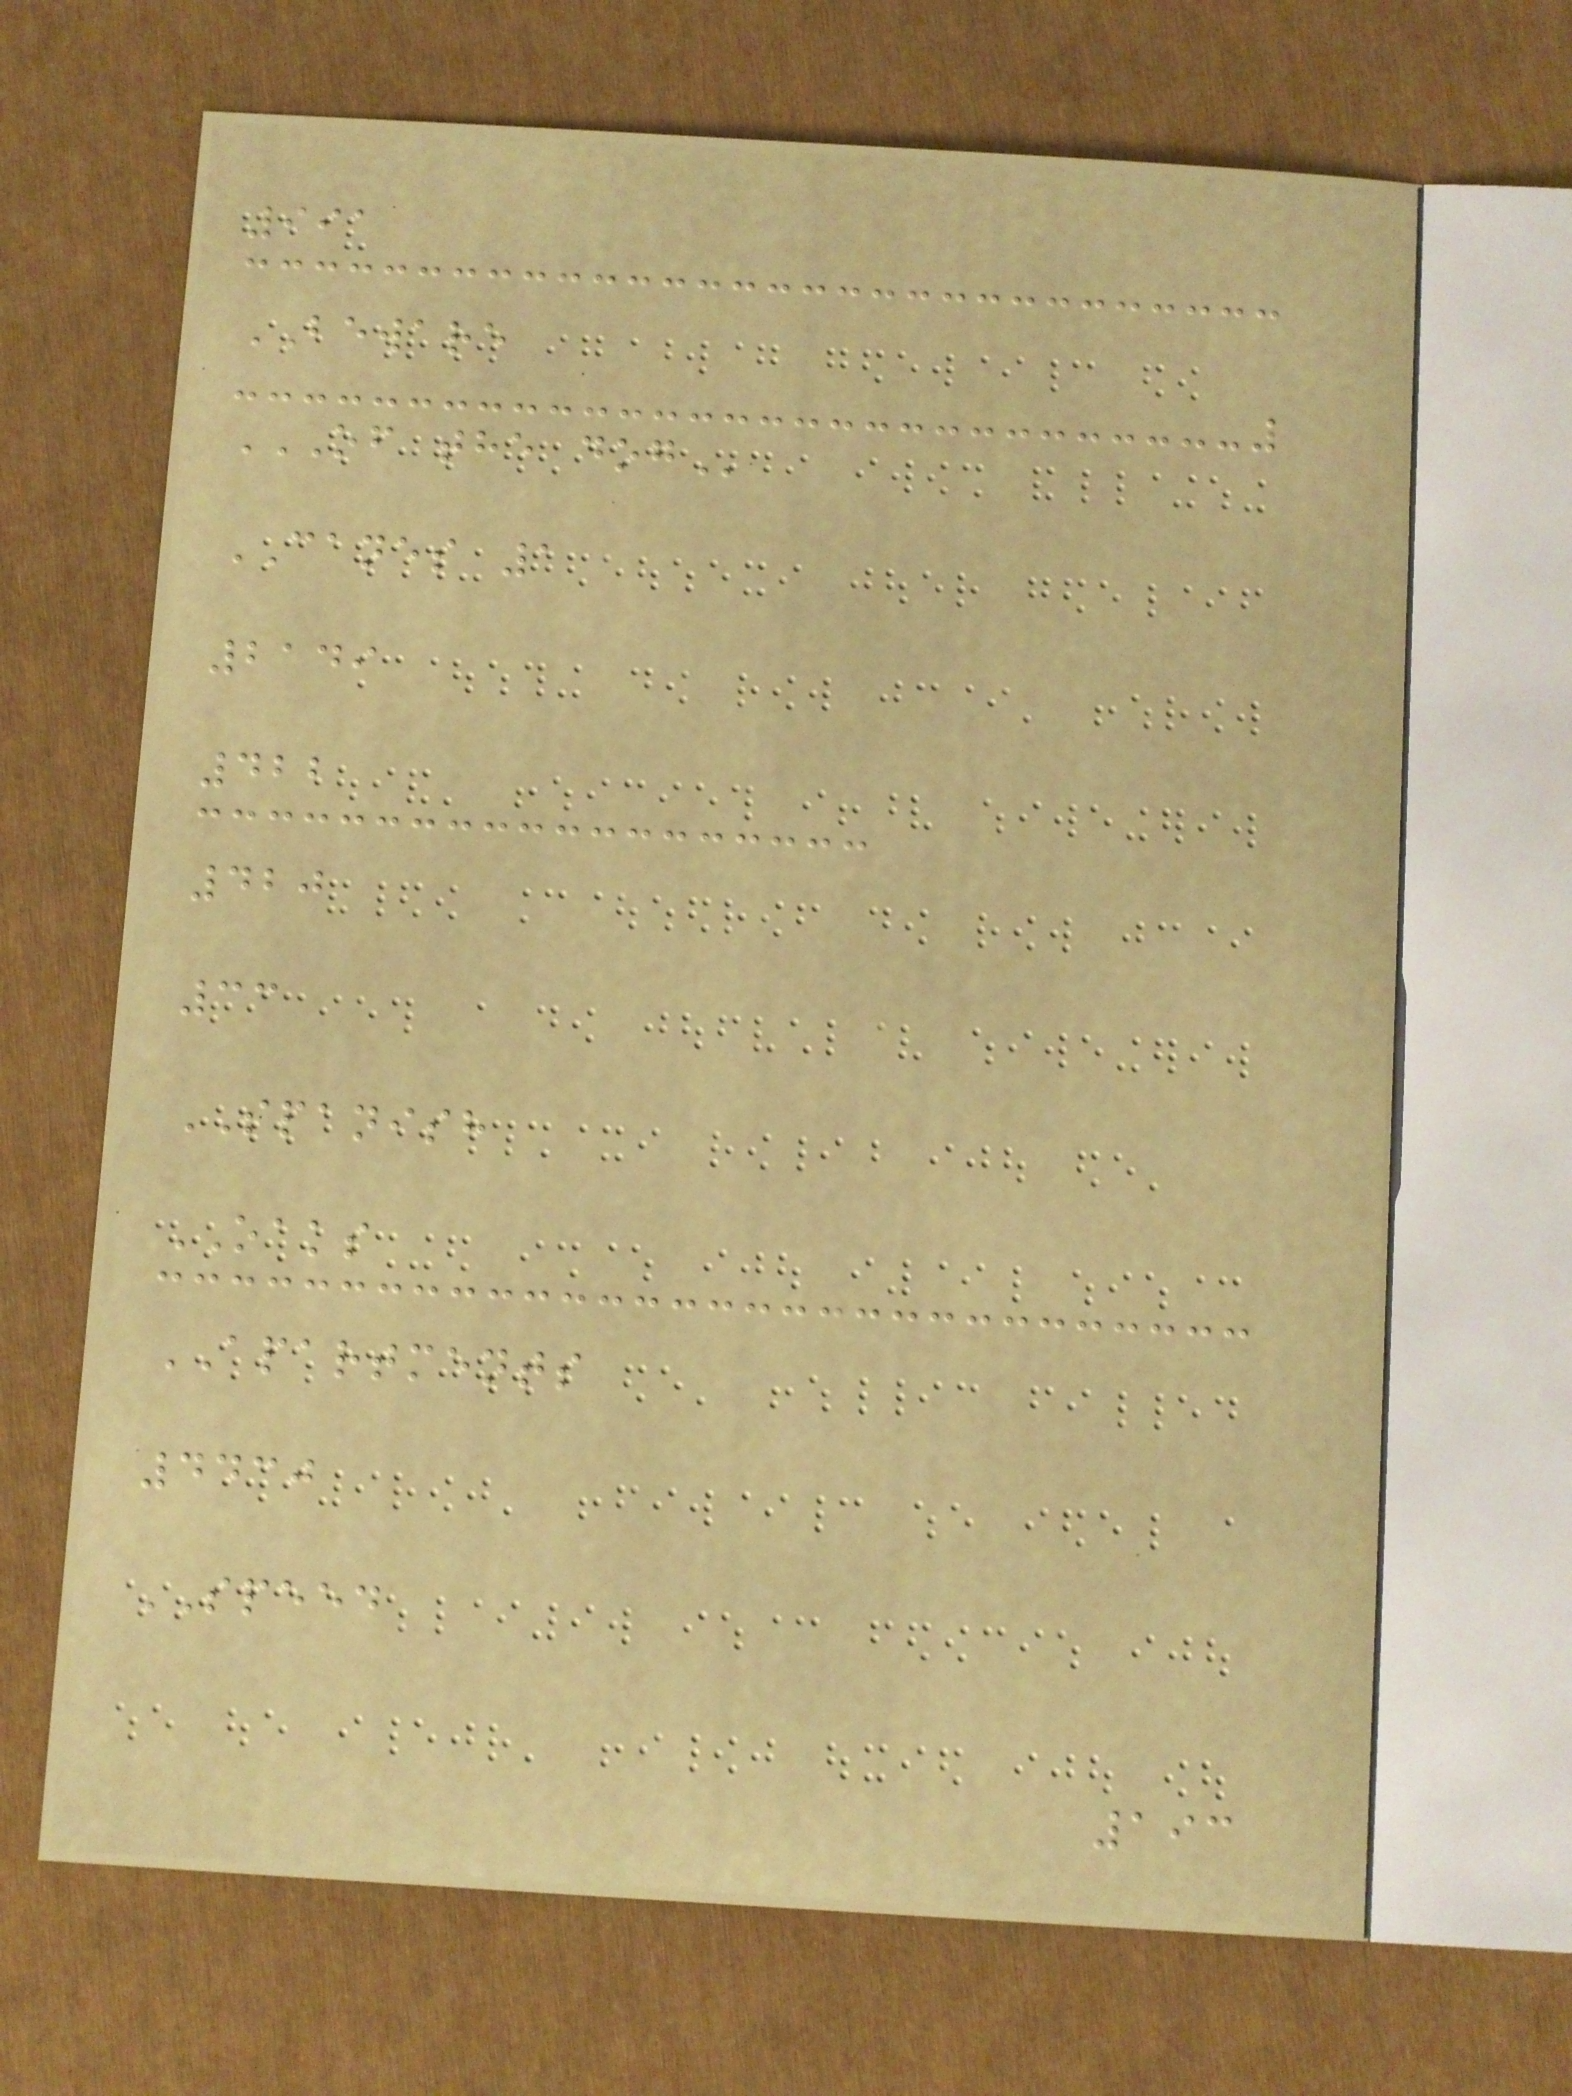991
BEWARE
OF THE DOG
CANES 1
2149
422
420
33
SPANISH
OAKS
APARTMENTS
4430
SPEED
193
